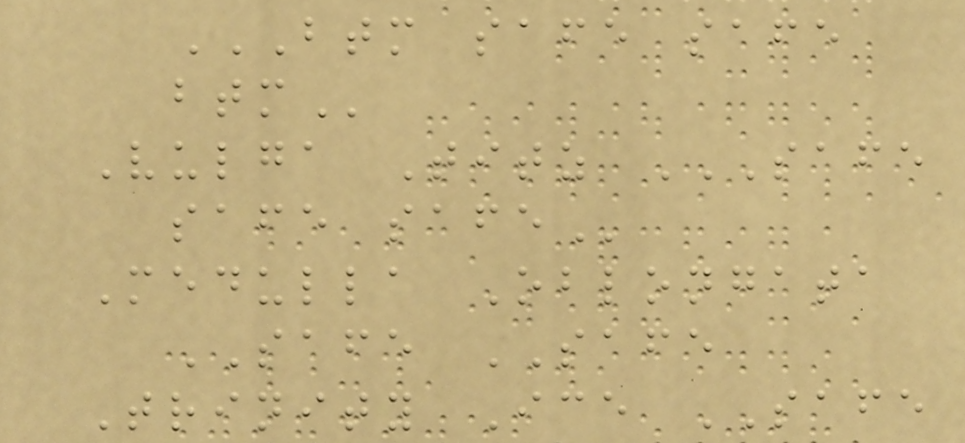BTM SAFE SAFE
BTM
Vulga Titz SAFE
SAFE SAFE
Medulla Oblongata
SAFE SAFE
Trinity Ice SAFE
